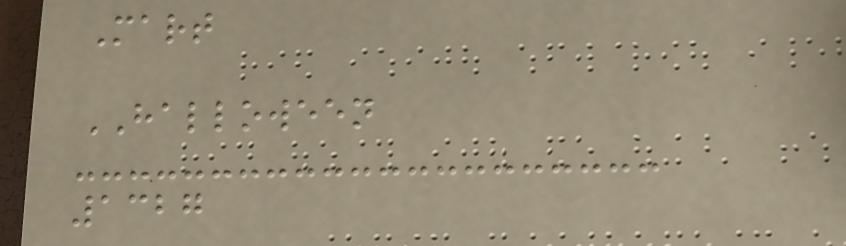Mart
HALLOWEEN
1327
